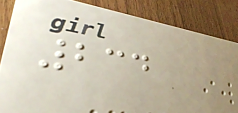234
